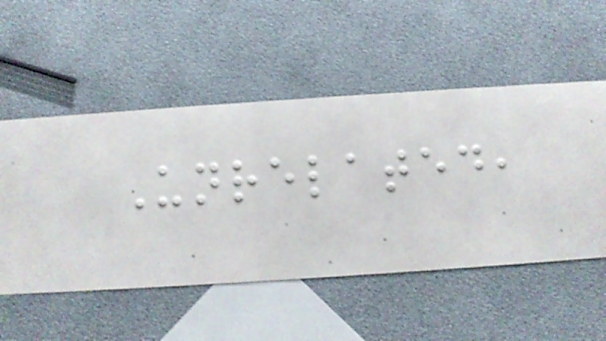Unrelated,
